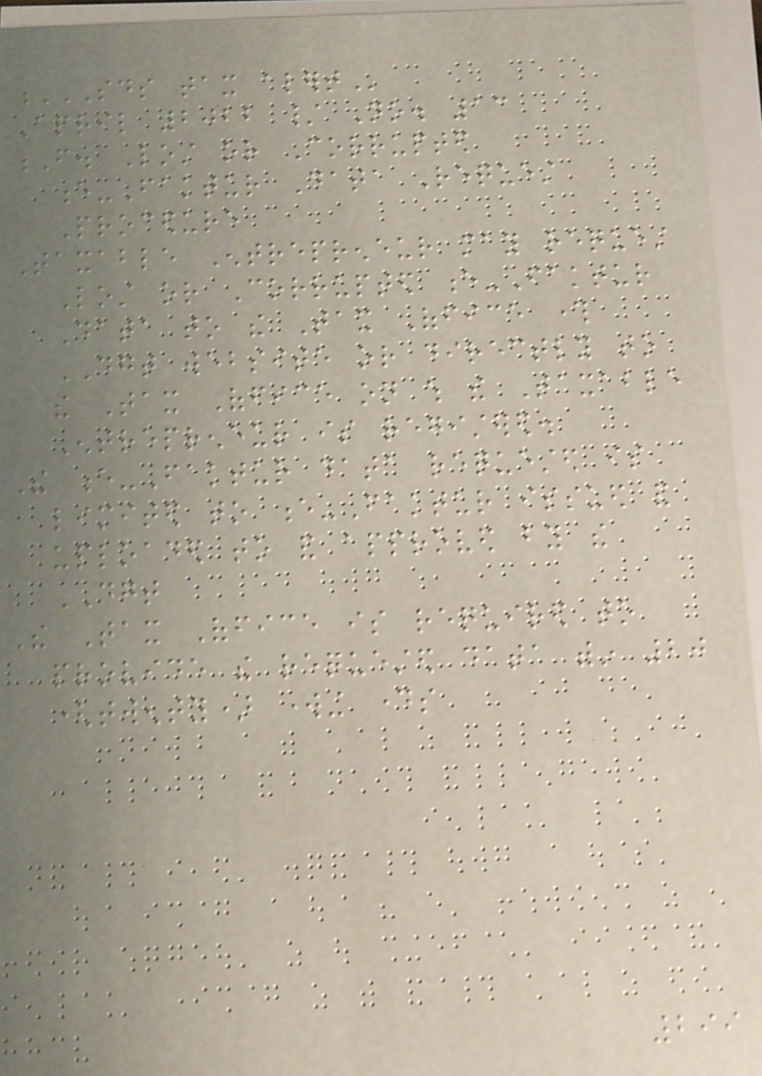SDS TAX ALERT
April 2022 / No. 13
F. Lost or Corrupted
e-Faktur Data Request
Procedure
Taxable Entrepreneur may request
Lost or Corrupted e-Faktur
Data to the Tax Office through
DGT website or directly to
the Tax Office on which the Taxable
Entrepreneur is registered.
The e-Faktur data requested is
limited to e-Faktur issued and
uploaded to and approved by the
DGT
The Tax Office is required to
provide the requested data within 20
(twenty) working days
299
